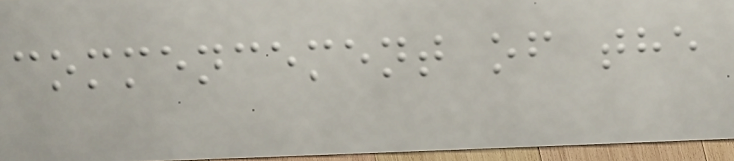commencement of the
